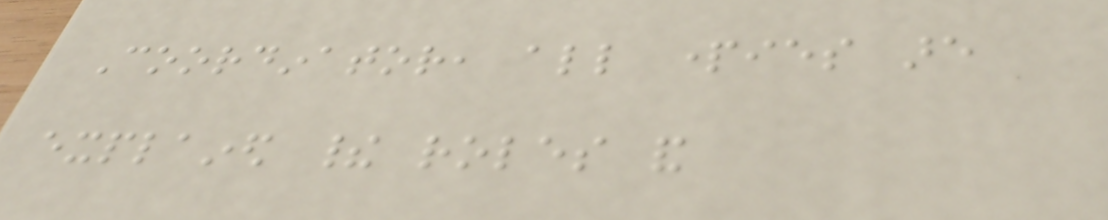Coordinator, all parties are
explained their roles and
